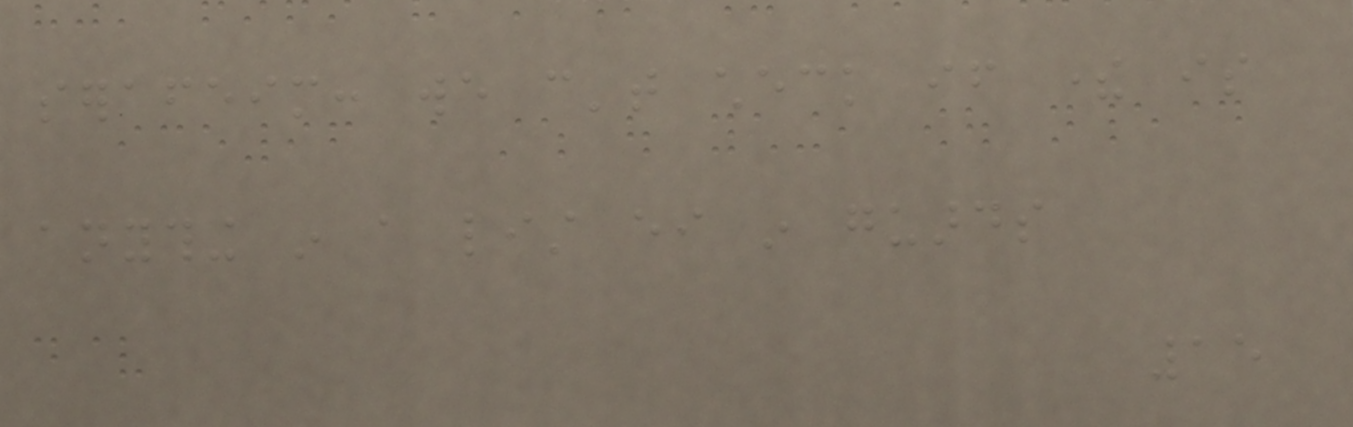serafeim: we can't check if there is
anything in a list either in guards
15
